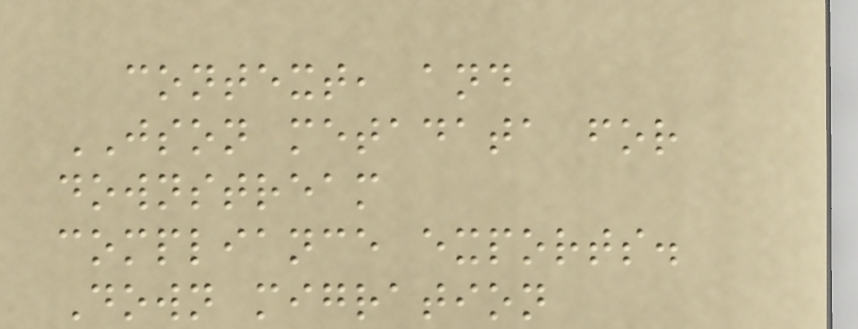context, and
JSON metadata for
downstream
compliance exports.
Down migration
